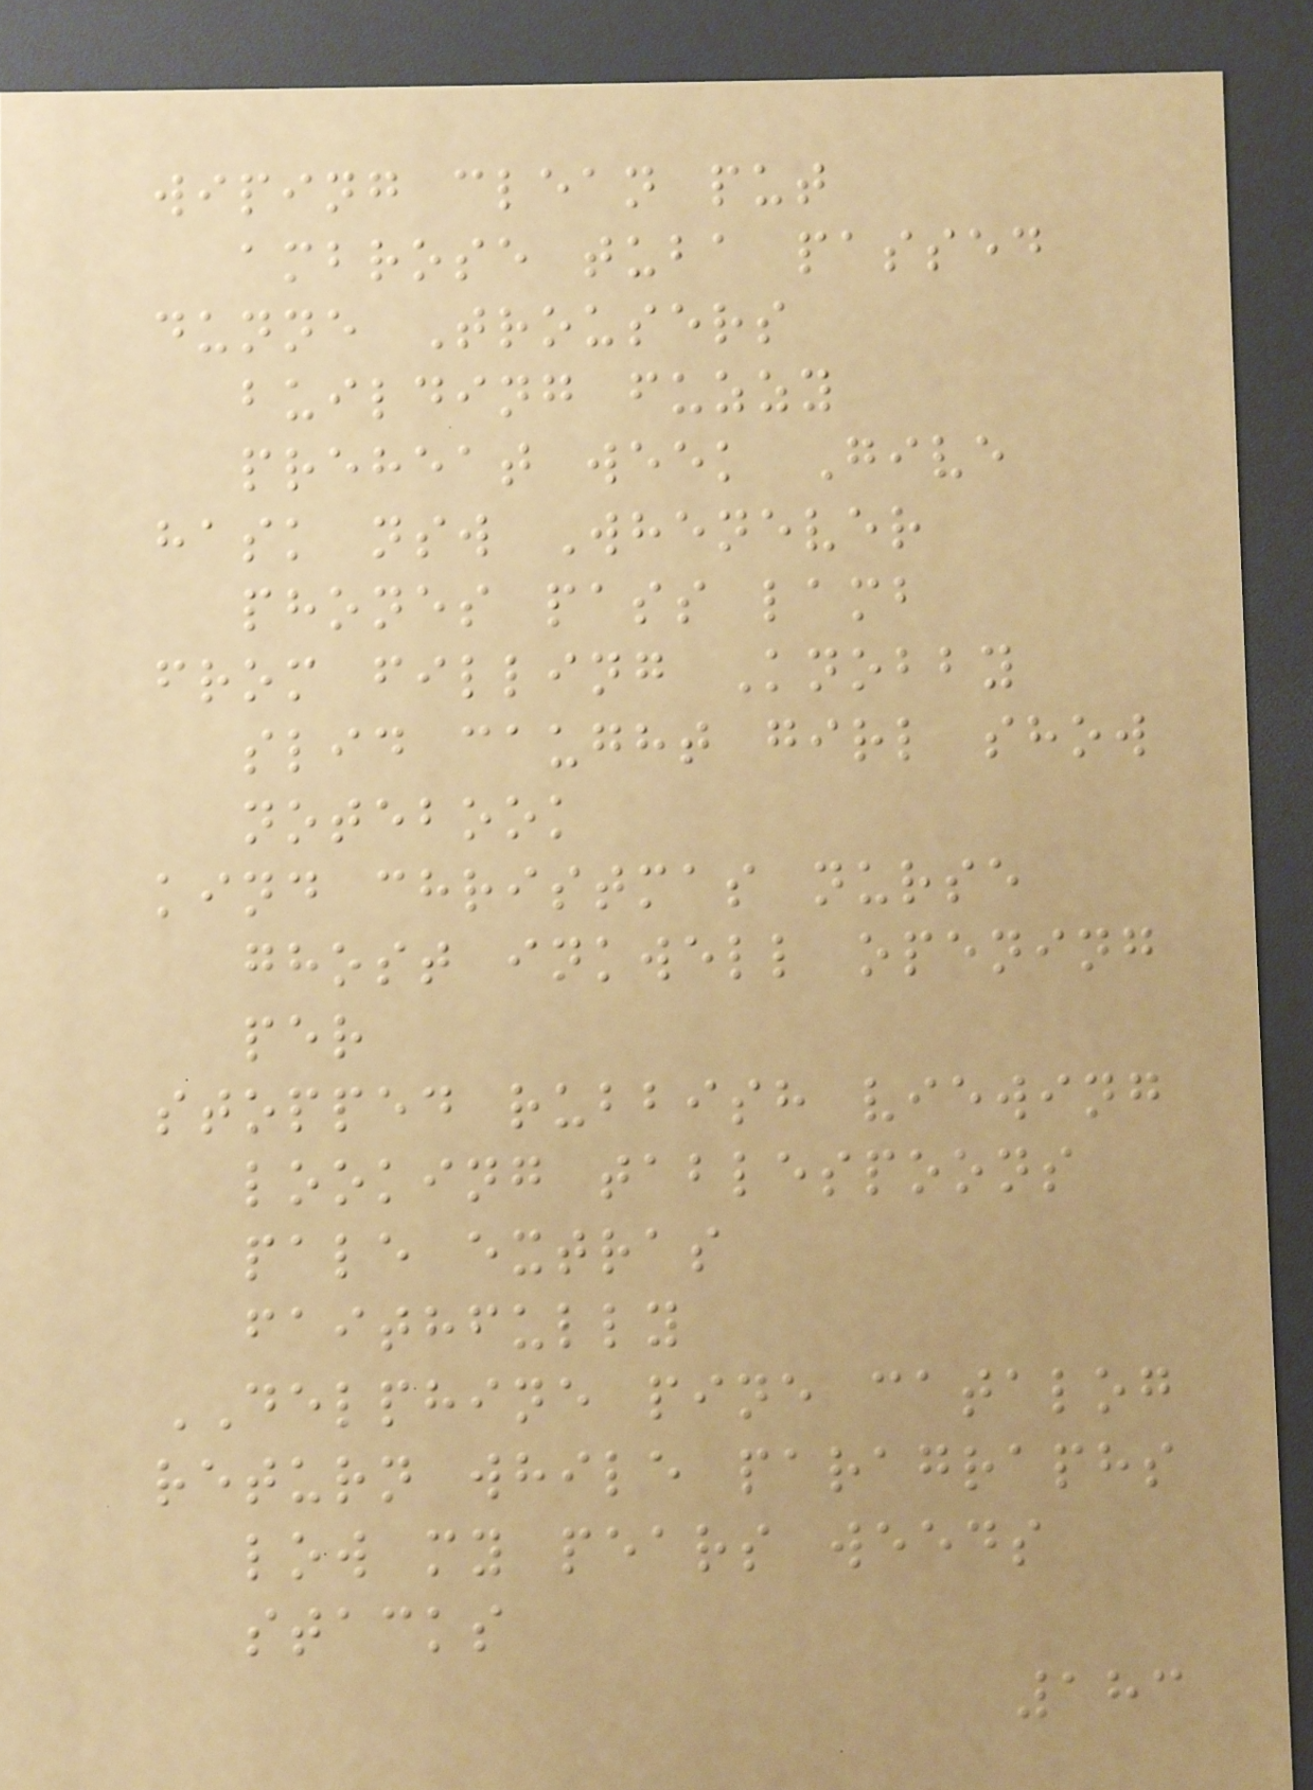wiping clean put
ambrose tuba passed
dunne Trousers
building fuzzy
preheat week Give
hask nsw Whenever
phones pass lamb
from filling Knobby
slid caught girl show
notebook
kind christmas nurse
ghost inkwell opening
per
stopped rubbish viewing
looking tablespoons
pale extras
faithfully
DELPHINE pine catalog
return while paragraphs
low my pears weeds
stacks
183
